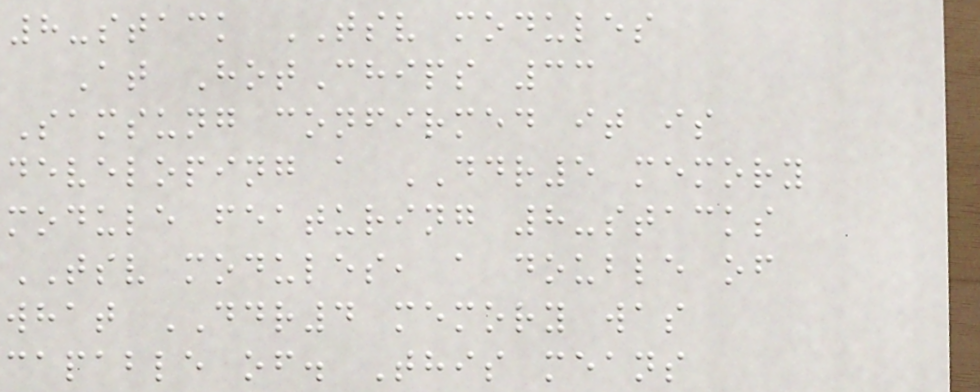8-stack TSV modules
At HotChips 33
Samsung confirmed it is
developing a DDR5 memory
module featuring 8-stacks
TSV modules, a double of
what DDR4 memory was
capable of. This means
